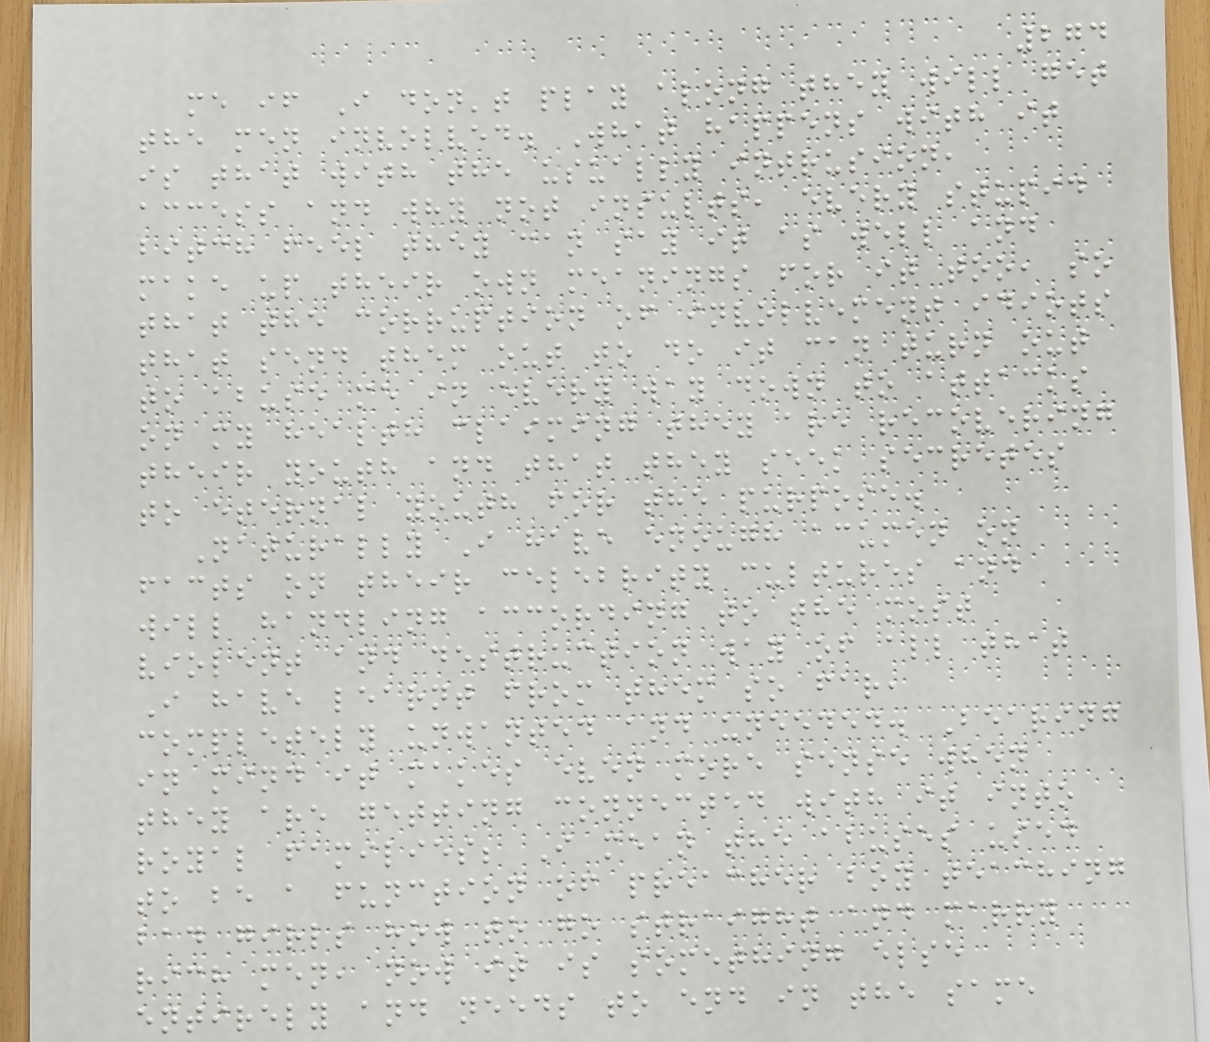274
me if I don't play along they will get
the men involved. What happens with it
is that with the usually intrusion,
access and why not insults, every stupid
bitch feel they can say it as well and
make up their own meanings for it too, so
that the corruption of involvement idiots
that send them out to do it can turn out
to abuse me in every way down to attacks
on my health claiming they are recovering
their youth and that they seek secretes
to eternal youth for the purpose.
Naturally I have enough acumen on
facts on their celebrity cultures and
will handling according to the most
violent and destruction way of all that
I have learnt from them so far,
completely unwanted and uneeded. Bearing
in mind it makes even more sense when
they are getting connected with it into
royal families; I mean the abuses used
to be a function of preacher boy teaching
bad girls how to go straight and marry
rich men, now it is something else
entirely and needs to end in the same
